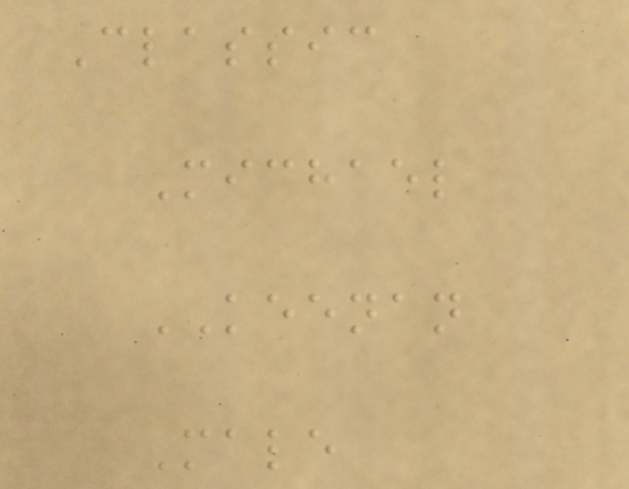Classic
Michael
KEENAN
Male
